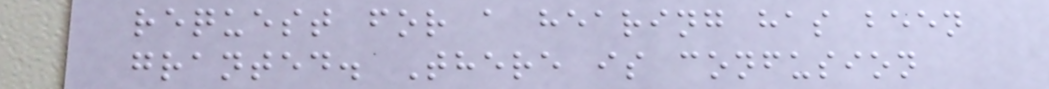request for a hearing has been
granted. There is confusion
